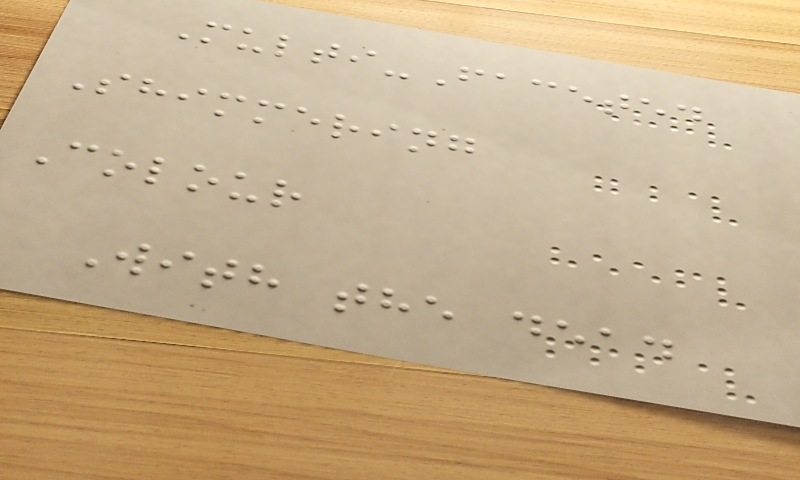Multi-Faceted
Shimmering
Colour
With the dead
